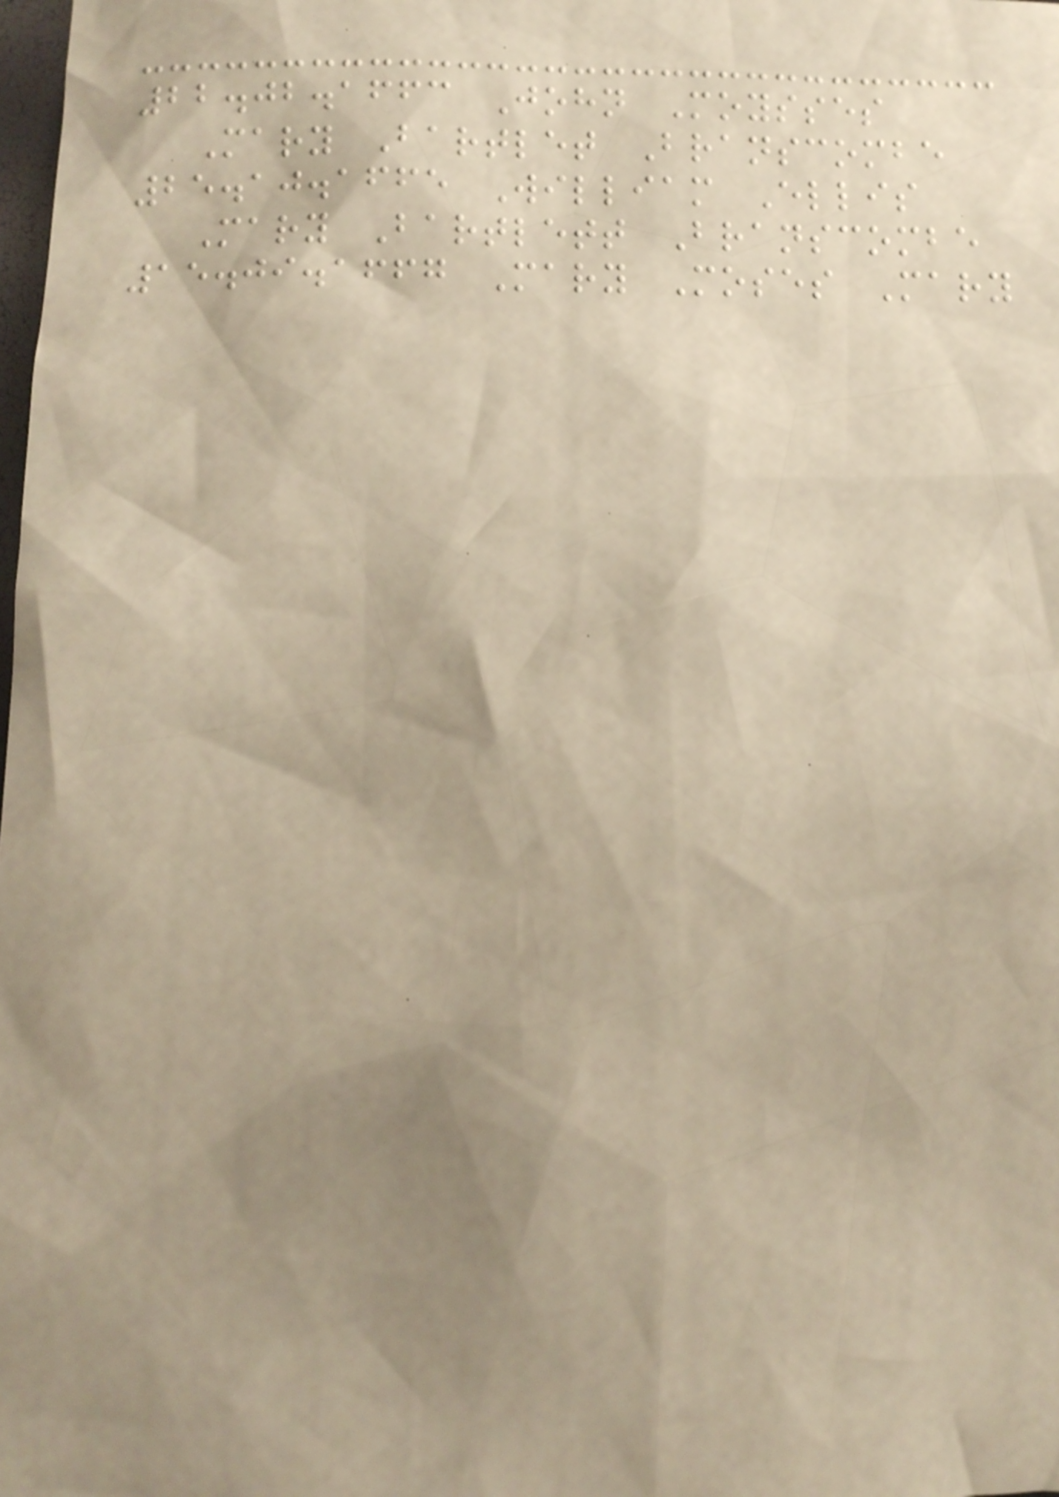22.02.1663 John Moysses
Mary Bartlet Branscombe
25.10.1665 William Ellis
Mary Bartlett Branscombe
15.09.1667 Mary Moses Mary
